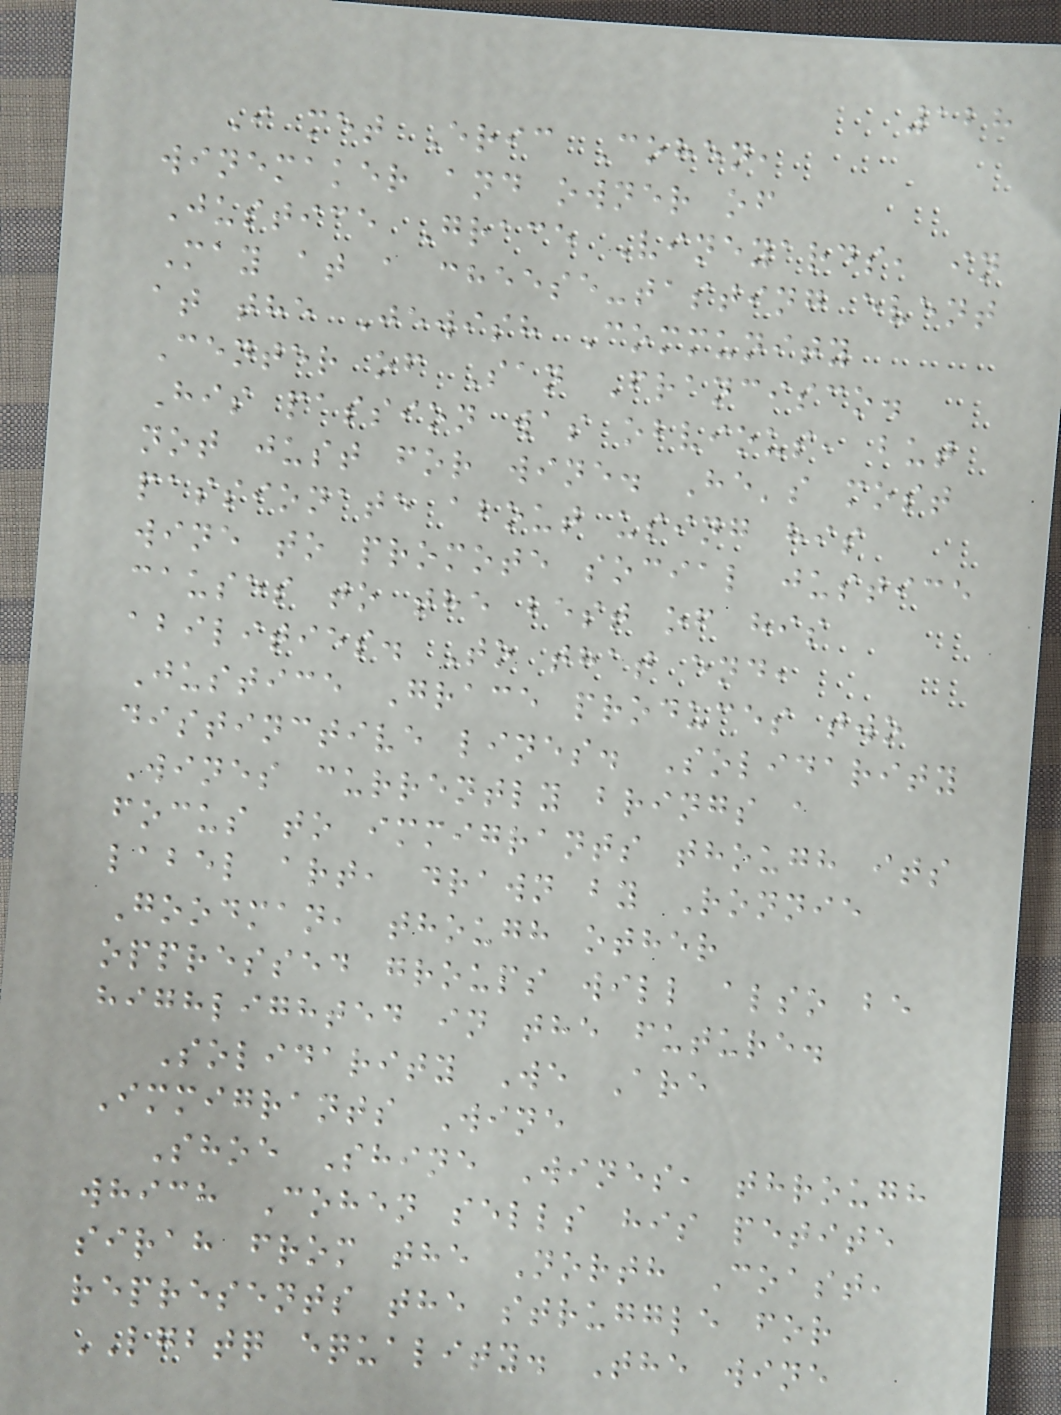128
I met Eric Cohen,
winemaker and owner of
Justice Grace Vineyards, in
May at a cheese-tasting event
at the Jewish Community
Center of San Francisco.
His passion was obvious, but
not just for wine. He's most
passionate about using his
wine to promote social justice
causes to the best of his
abilities. To that end,
Justice Grace produces two
distinctive lines. Solidarity
Wines currently brings a
focus to immigrants though its
label art, drawn by Ronnie
Goodman, though other
oppressed groups will also be
highlighted in the future.
Solidarity We Are
Immigrants Wine
Shoe Shine Wines, through
which Cohen sells his petite
sirah from the North Coast,
represents the struggle for
LGBTQ equality. The wine
